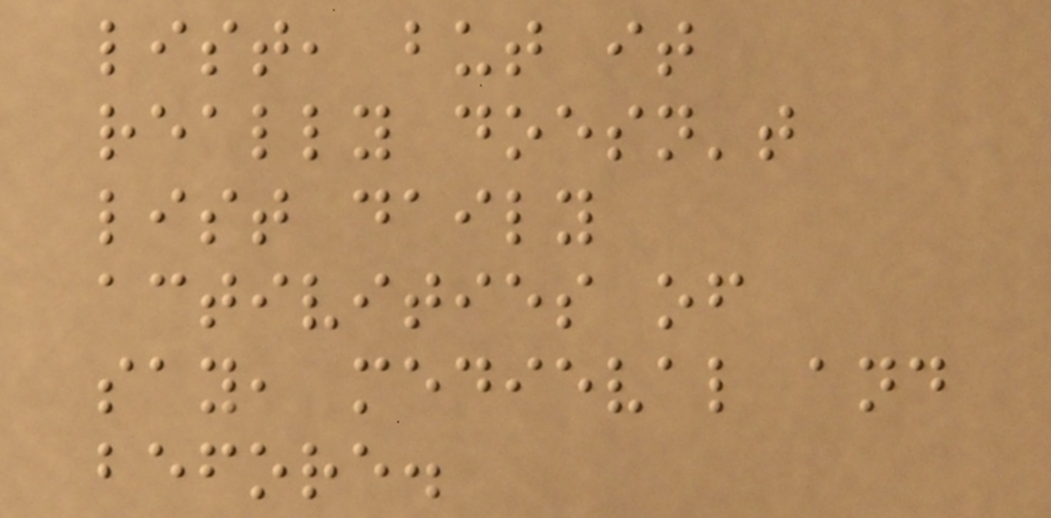list, but it
really doesn't
list daily
activities of
say, medieval and
before.
